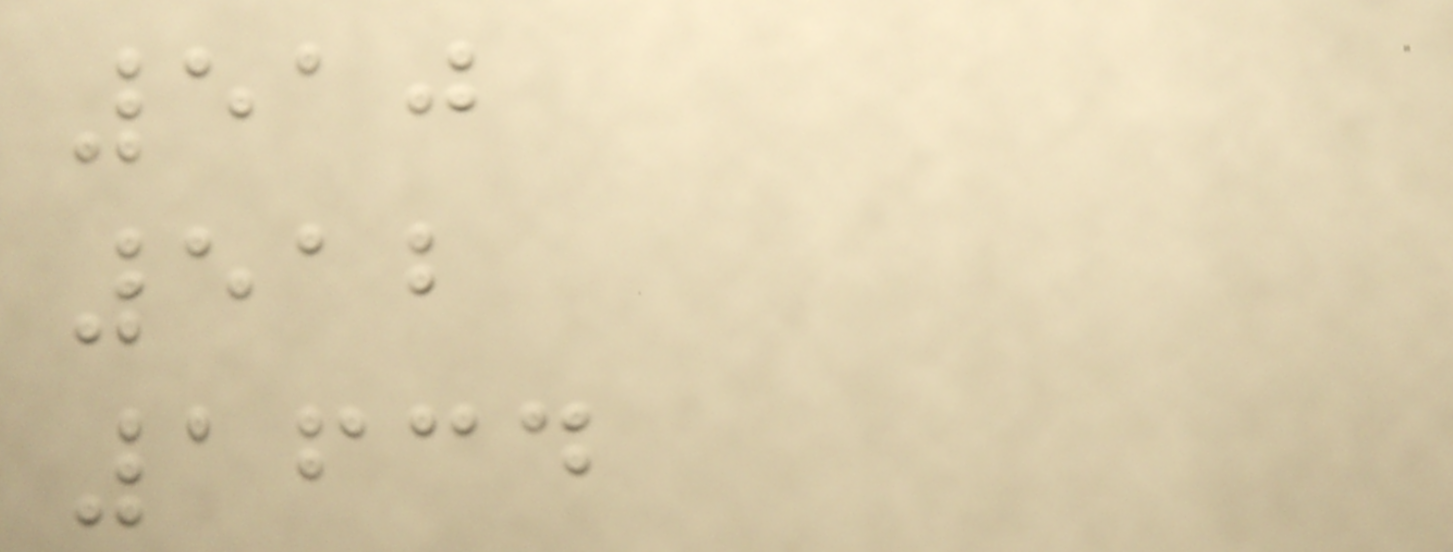510
512
1634
